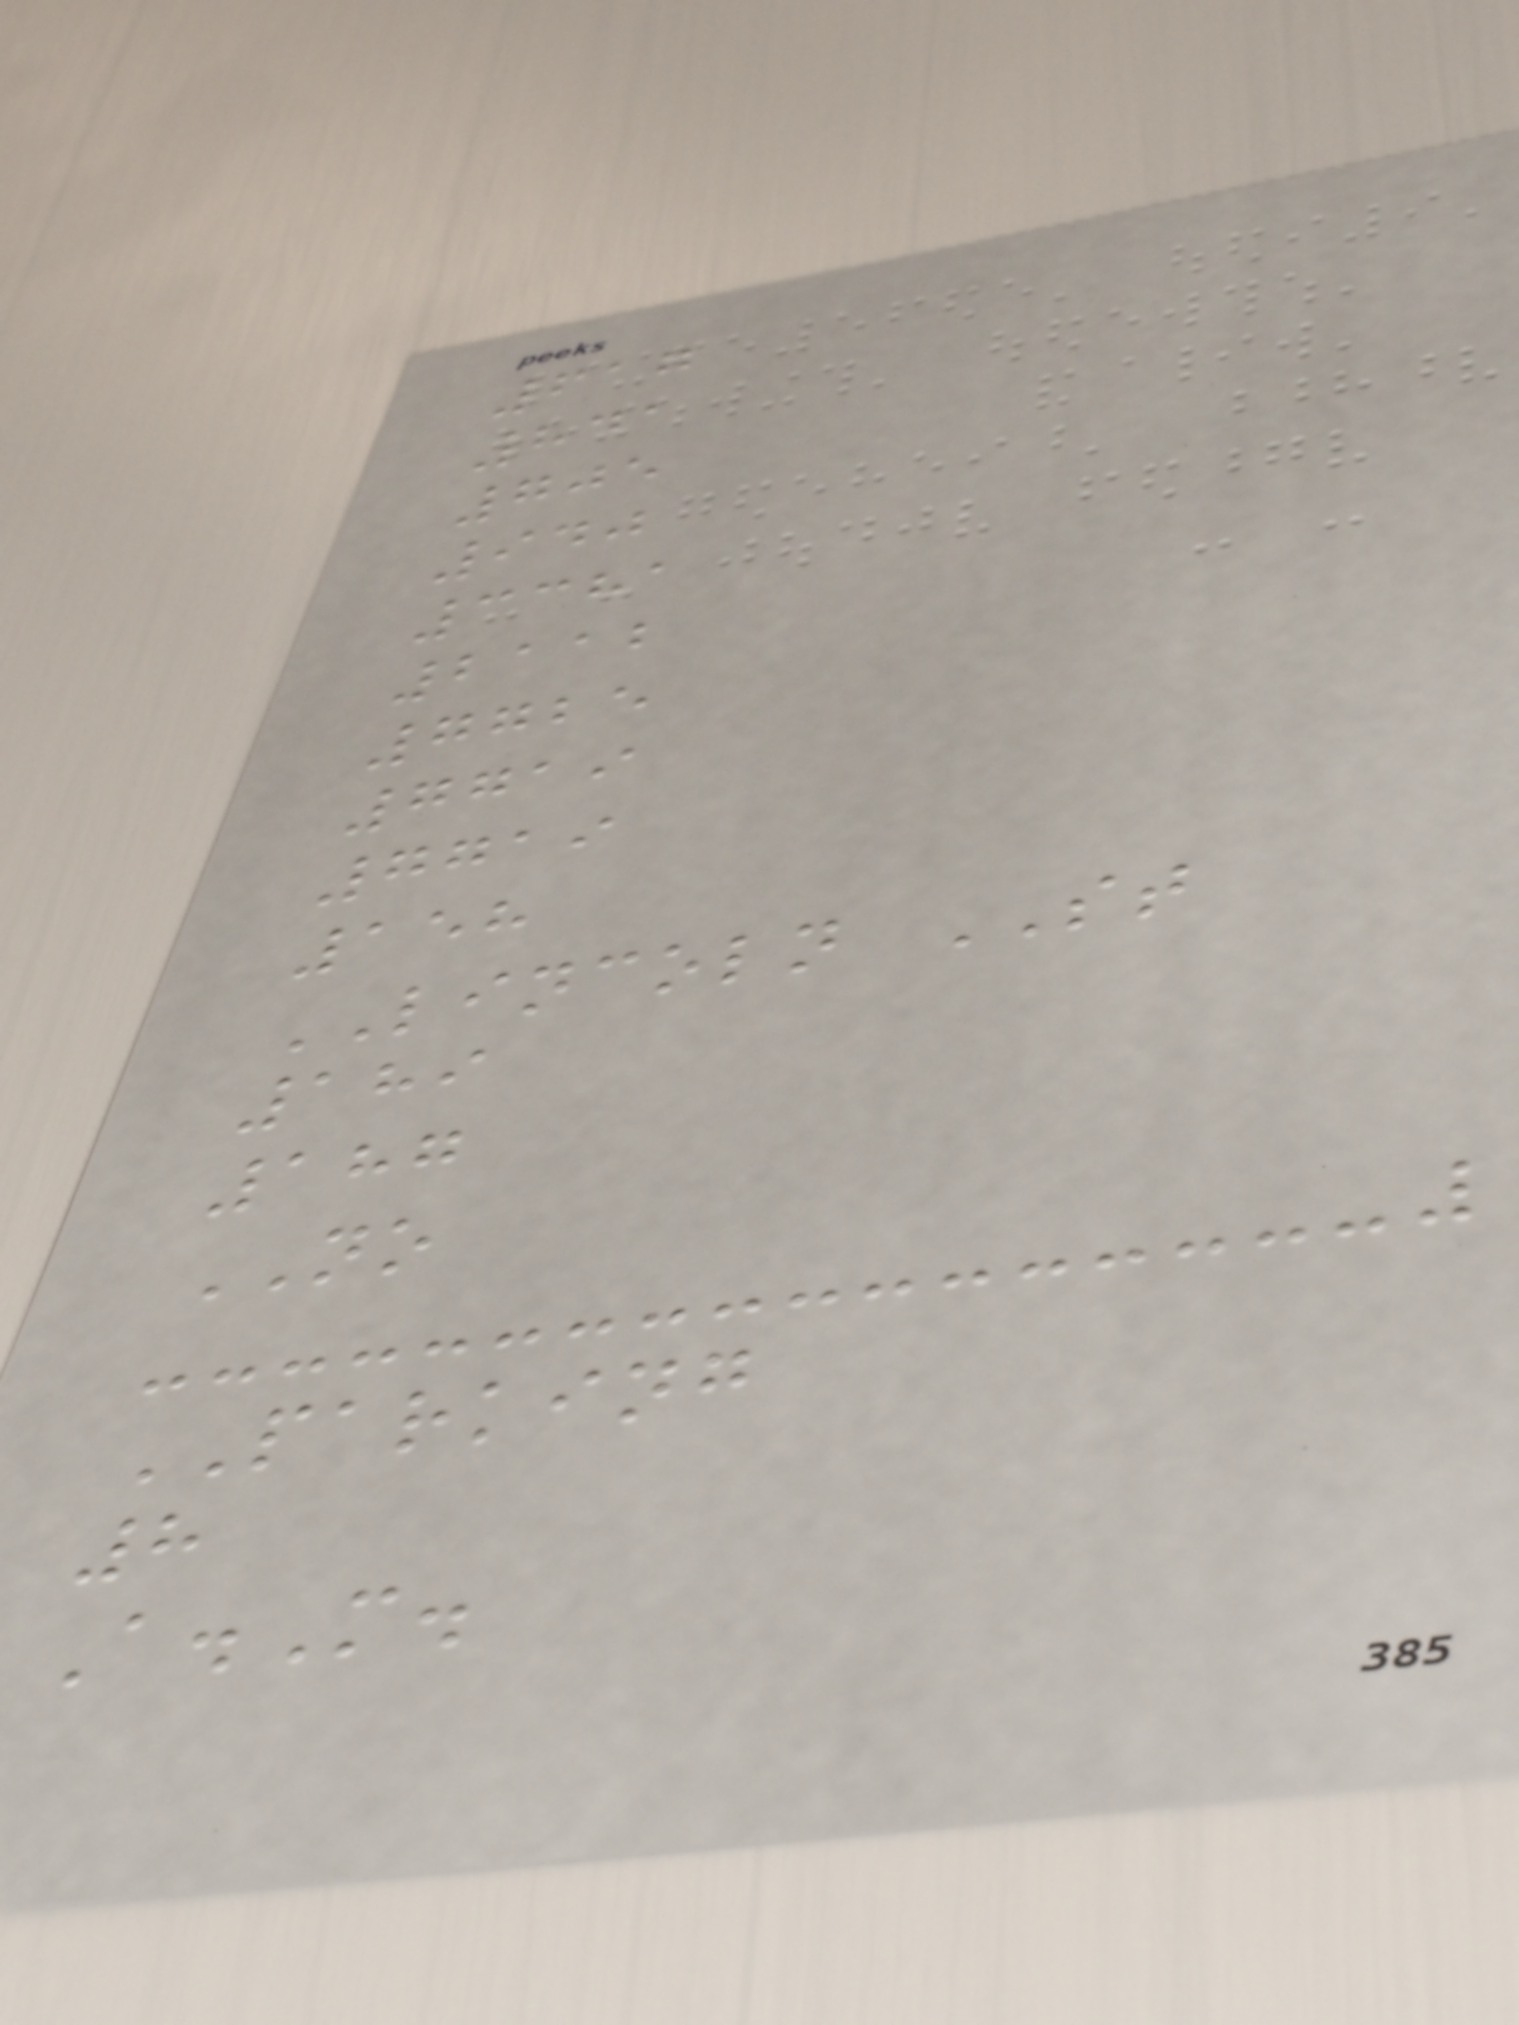617
841
705
940
3381
2112
7725
7719
7719
158
LINCOLN ST
189
187
NO
PARKING
8
A.M.
